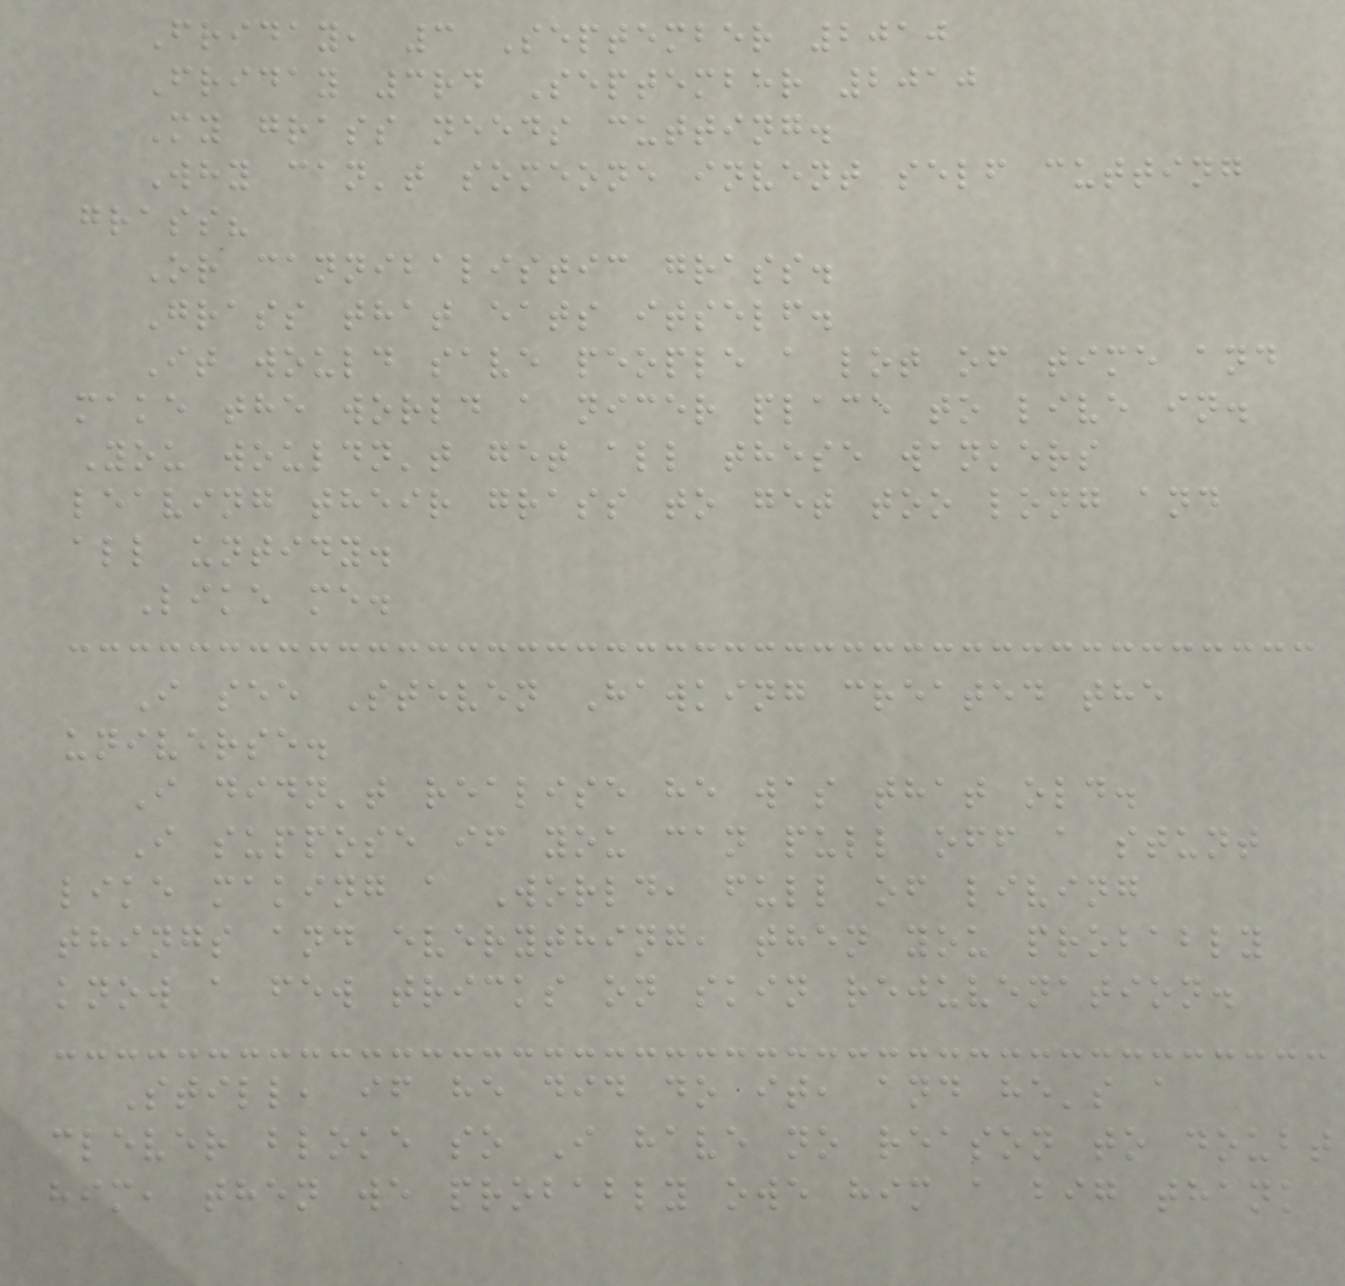Friday, 3 September 2010
Friday 3rd September 2010
My grass needs cutting.
Why can't someone invent self cutting
grass?
Or cannibalistic grass.
Grass that eats itself.
It would save people a lot of time and
make the world a nicer place to live in.
You wouldn't get all these wankers
leaving their grass to get too long and
all untidy.
Like me.
I see Steven Hawking created the
universe.
I didn't realise he was that old.
I suppose if you can pull off a stunt
like making a World, full of living
things and everything, then you probably
know a few tricks on skin rejuvenation.
Still, if he did do it, and he's a
clever bloke so I have no reason to doubt
him, then we probably owe him a big thank
